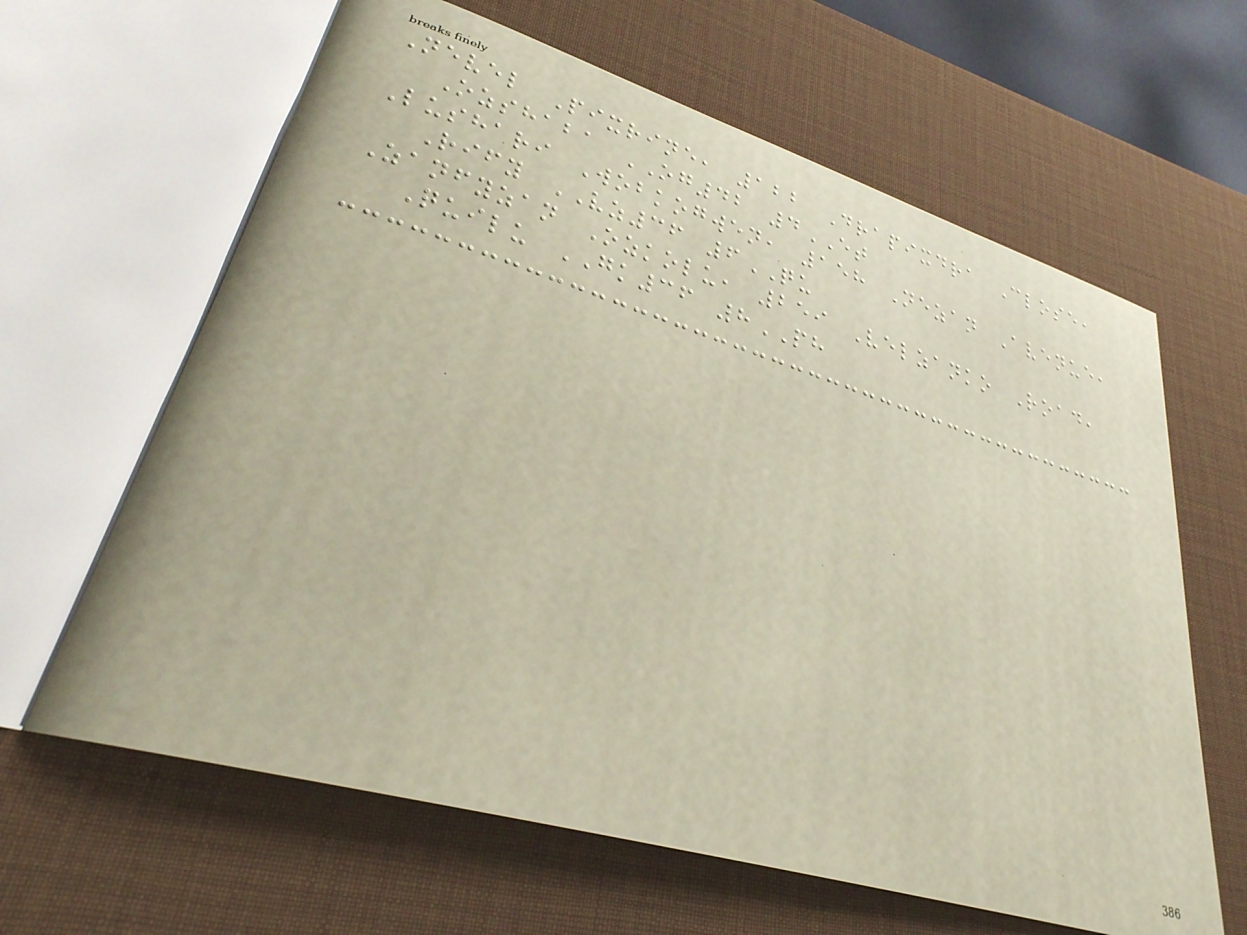Nevel Pixrine, 122 Drapixdra Close,
Ozshaba OG42 4ET
Lushari Wobkogwen, 158 Nezan Avenue,
Rify VZ36 6QU
Zanfyzan Ozkolu, 259 Velzanko Road,
Quilu GK36 8PH
